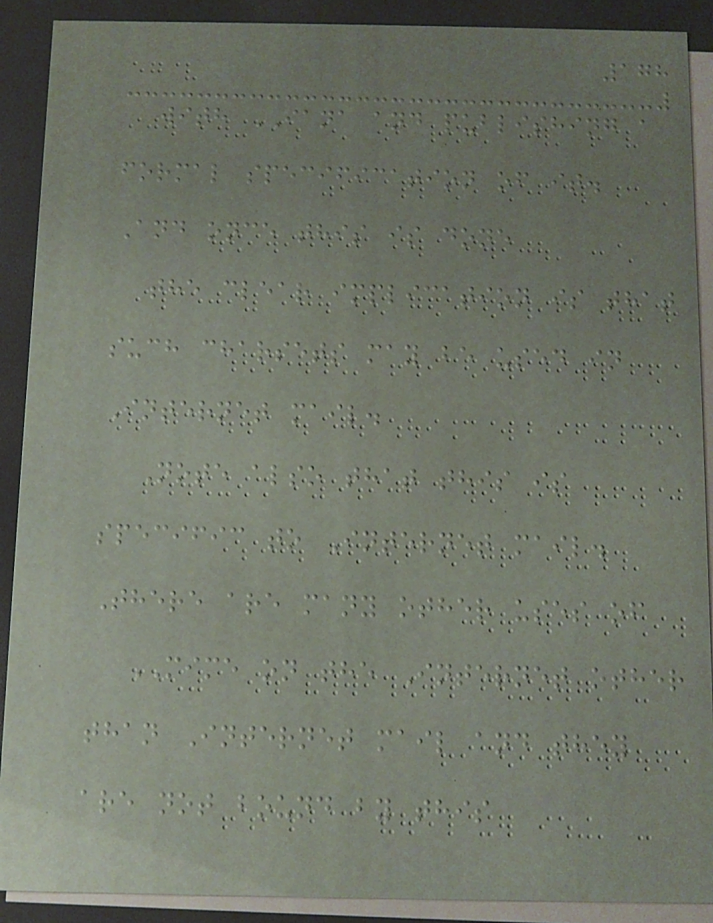178
with IANA and publishing a
formal specification of it.
And once this is done
the clear implication is that
such charsets may be used in
Internet mail.
Note also that this is
specific to Internet mail.
There are many other uses of
MIME on the Internet other
than Internet mail and they
are not bound by this
